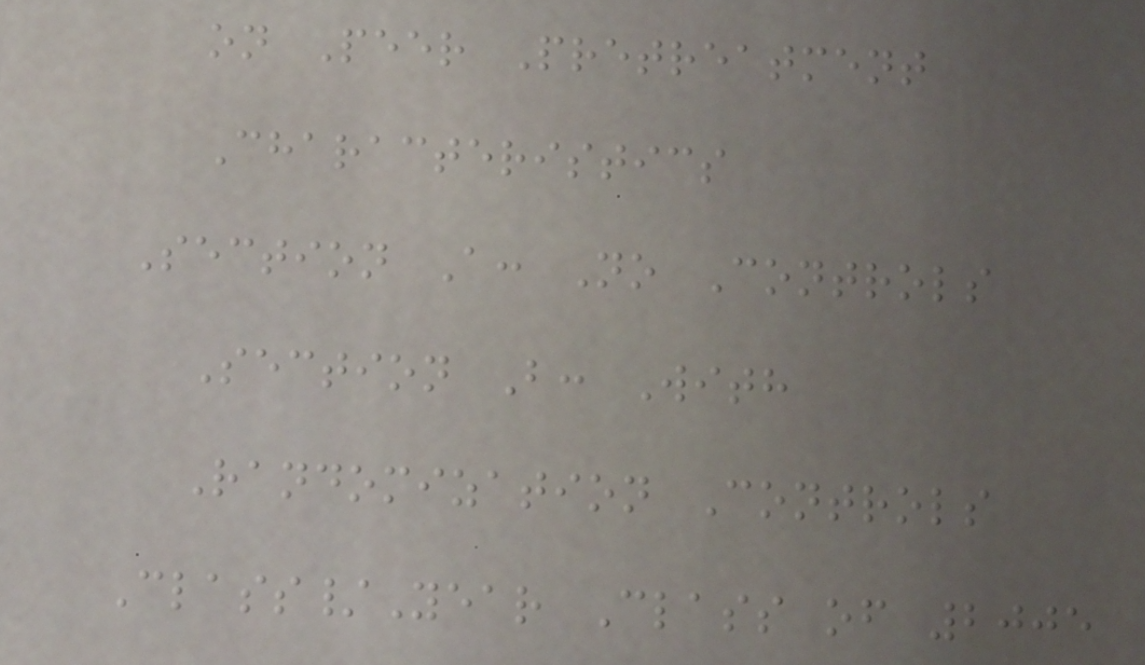on Peer Pretreatment
Characteristics
Section A: No Controls
Section B: With
Randomization Controls
Class/Year Class of 2005
